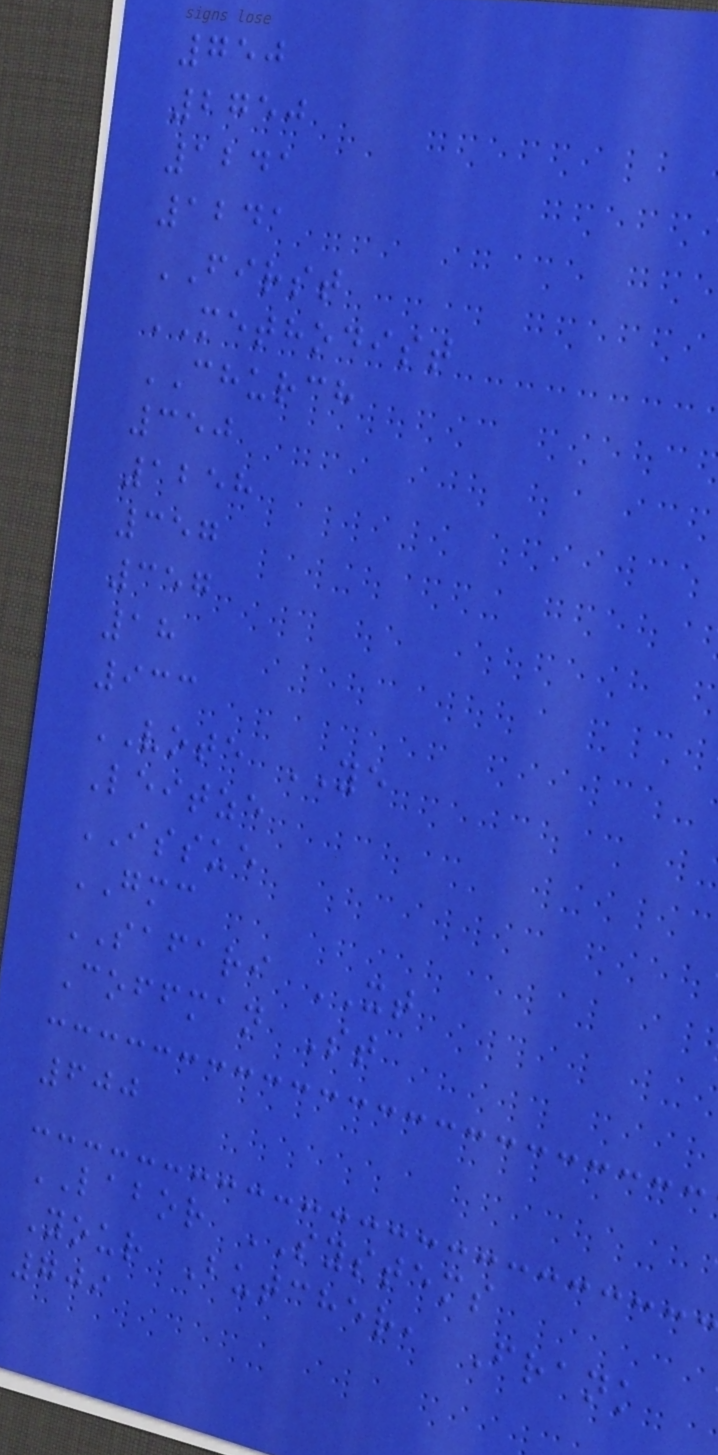750
2750
1241
1241
FIRST
METHODIST
CHURCH
350
1258
357
357
18
933
VOTE YE
Leitze
ISSUE
GMC
SAFARI XT
Coffman St
600
LABOR SYSTEMS
Your Butcher, Frank
709
